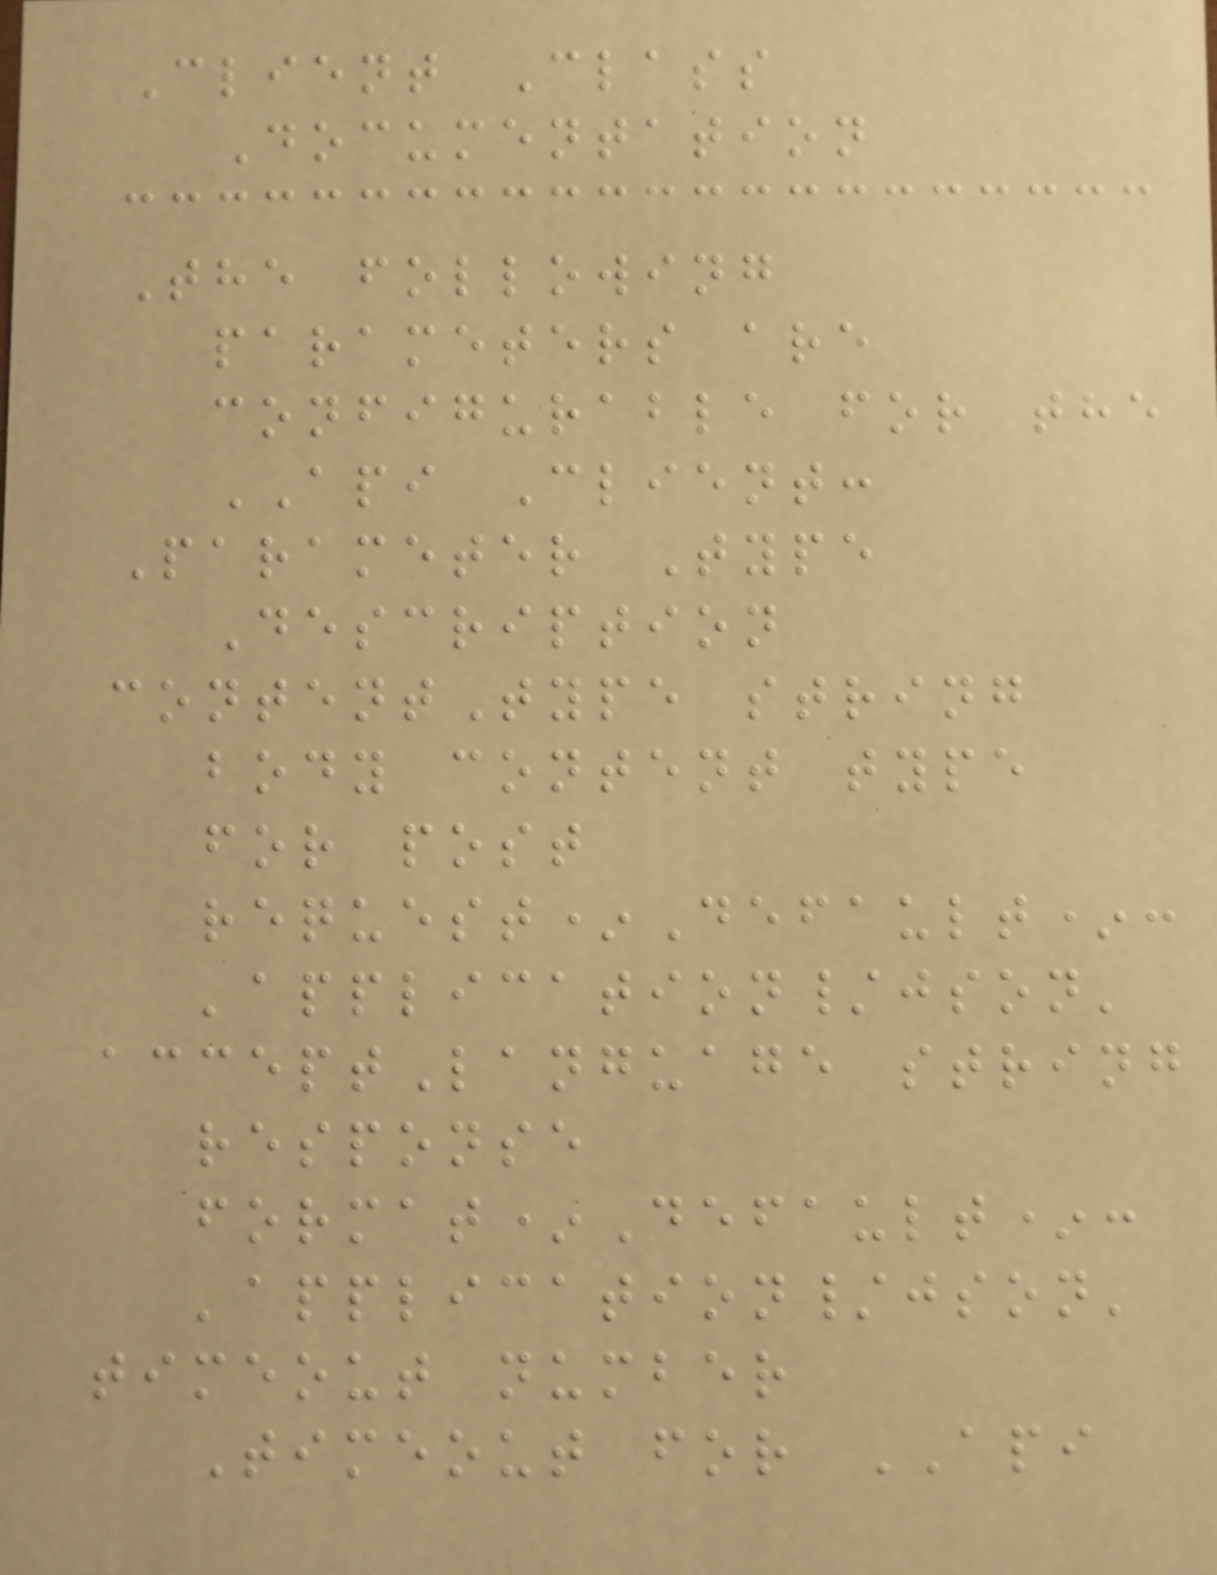Client Class
Documentation
The following
parameters are
configurable for the
API Client:
Parameter Type
Description
contentType string
body content type
for post
request*Default*:
'application/json'
acceptLanguage string
response
format*Default*:
'application/json'
timeout number
Timeout for API
